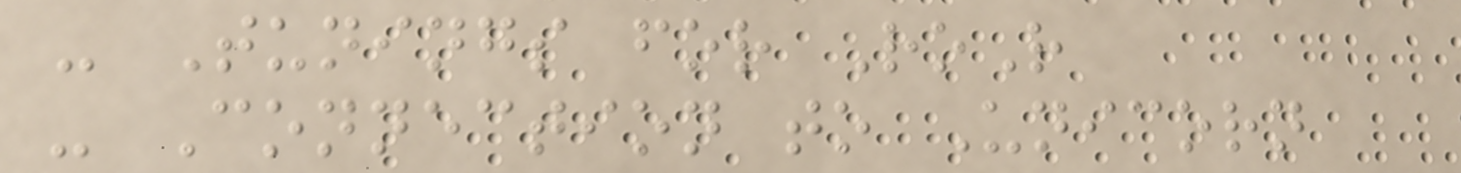- Tunings for RoR
- Connection to Unicorn
